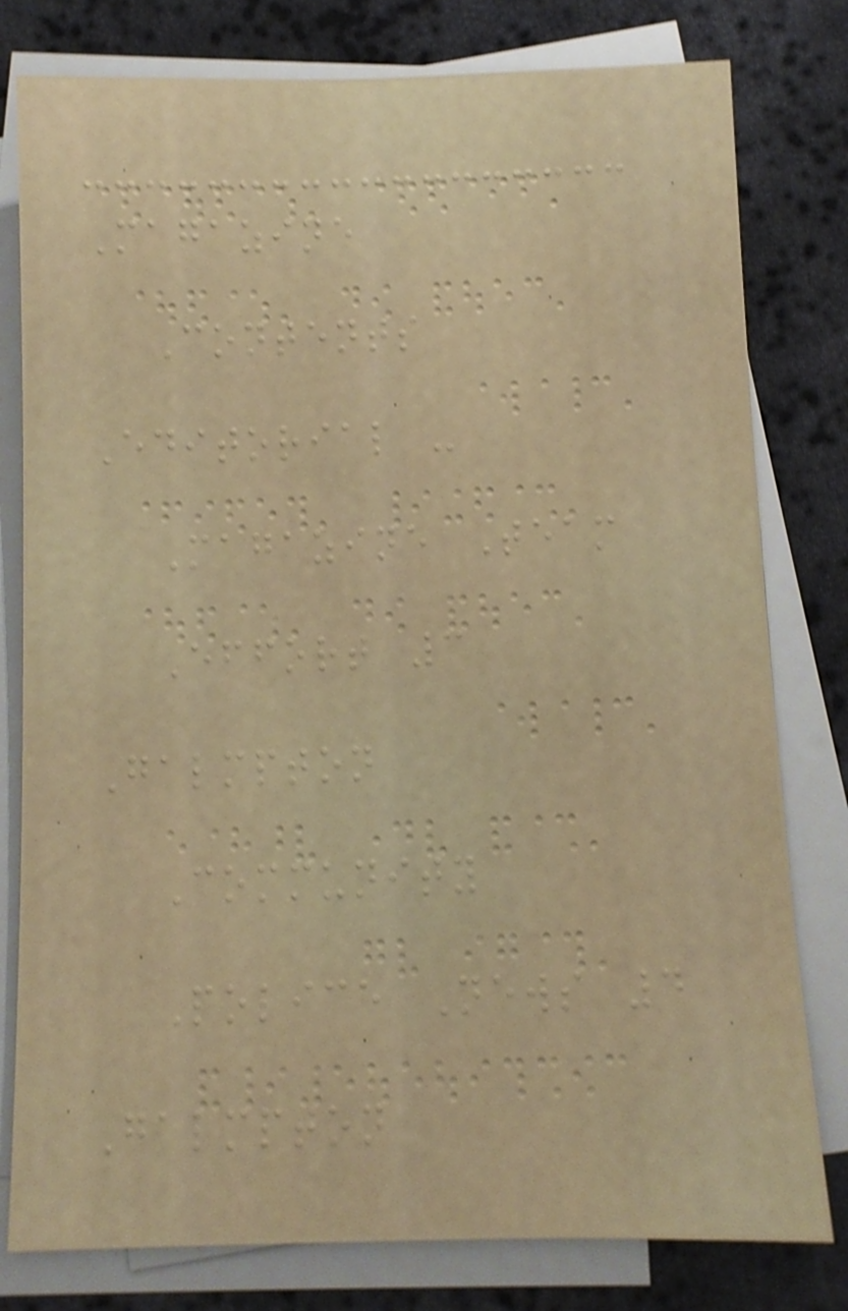Magazine
Contents
Editorial -
Magazine Team
Effort 3
Galmpton
Community
Police News 4
Galmpton
